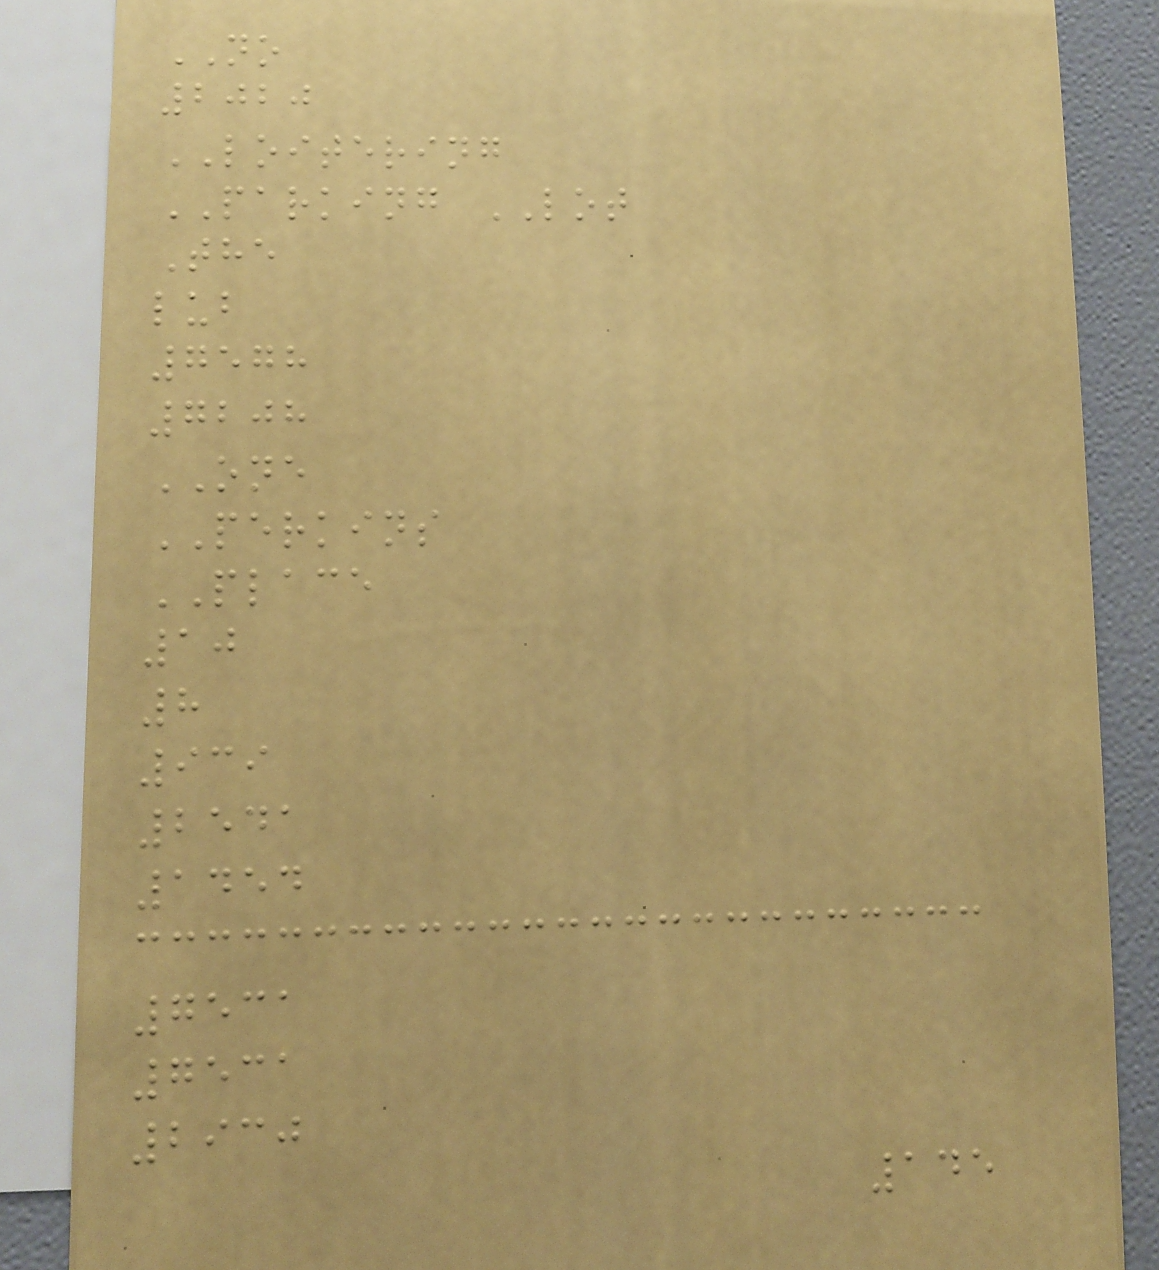NO
2020
LOITERING
PARKING LOT
The
lub
7578
7208
ONE
PERKINS
PLACE
10
8
939
2541
1454
7531
7531
2930
145
